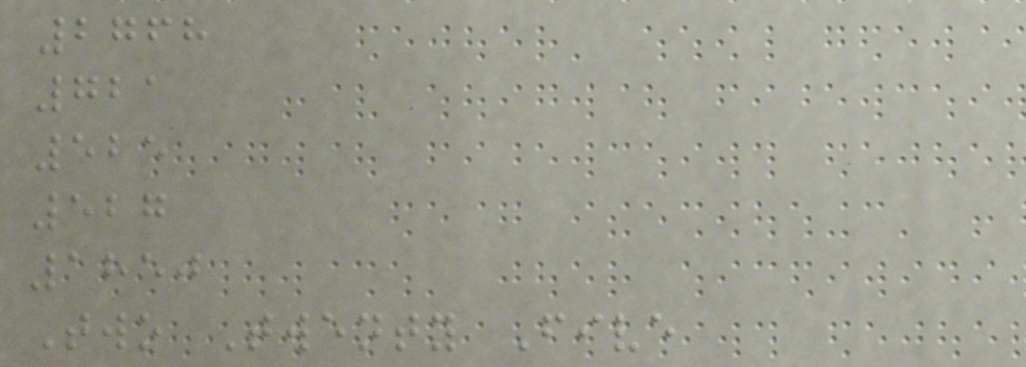2768
721
525
527
1850
Two Twenty Five
